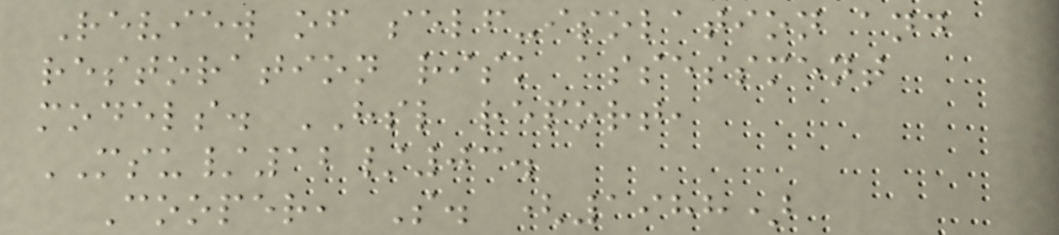Review of self-isolation and
restoration risk assessment
models. HSL report,
MSU/12/03.
Cooper, S. (1988)
